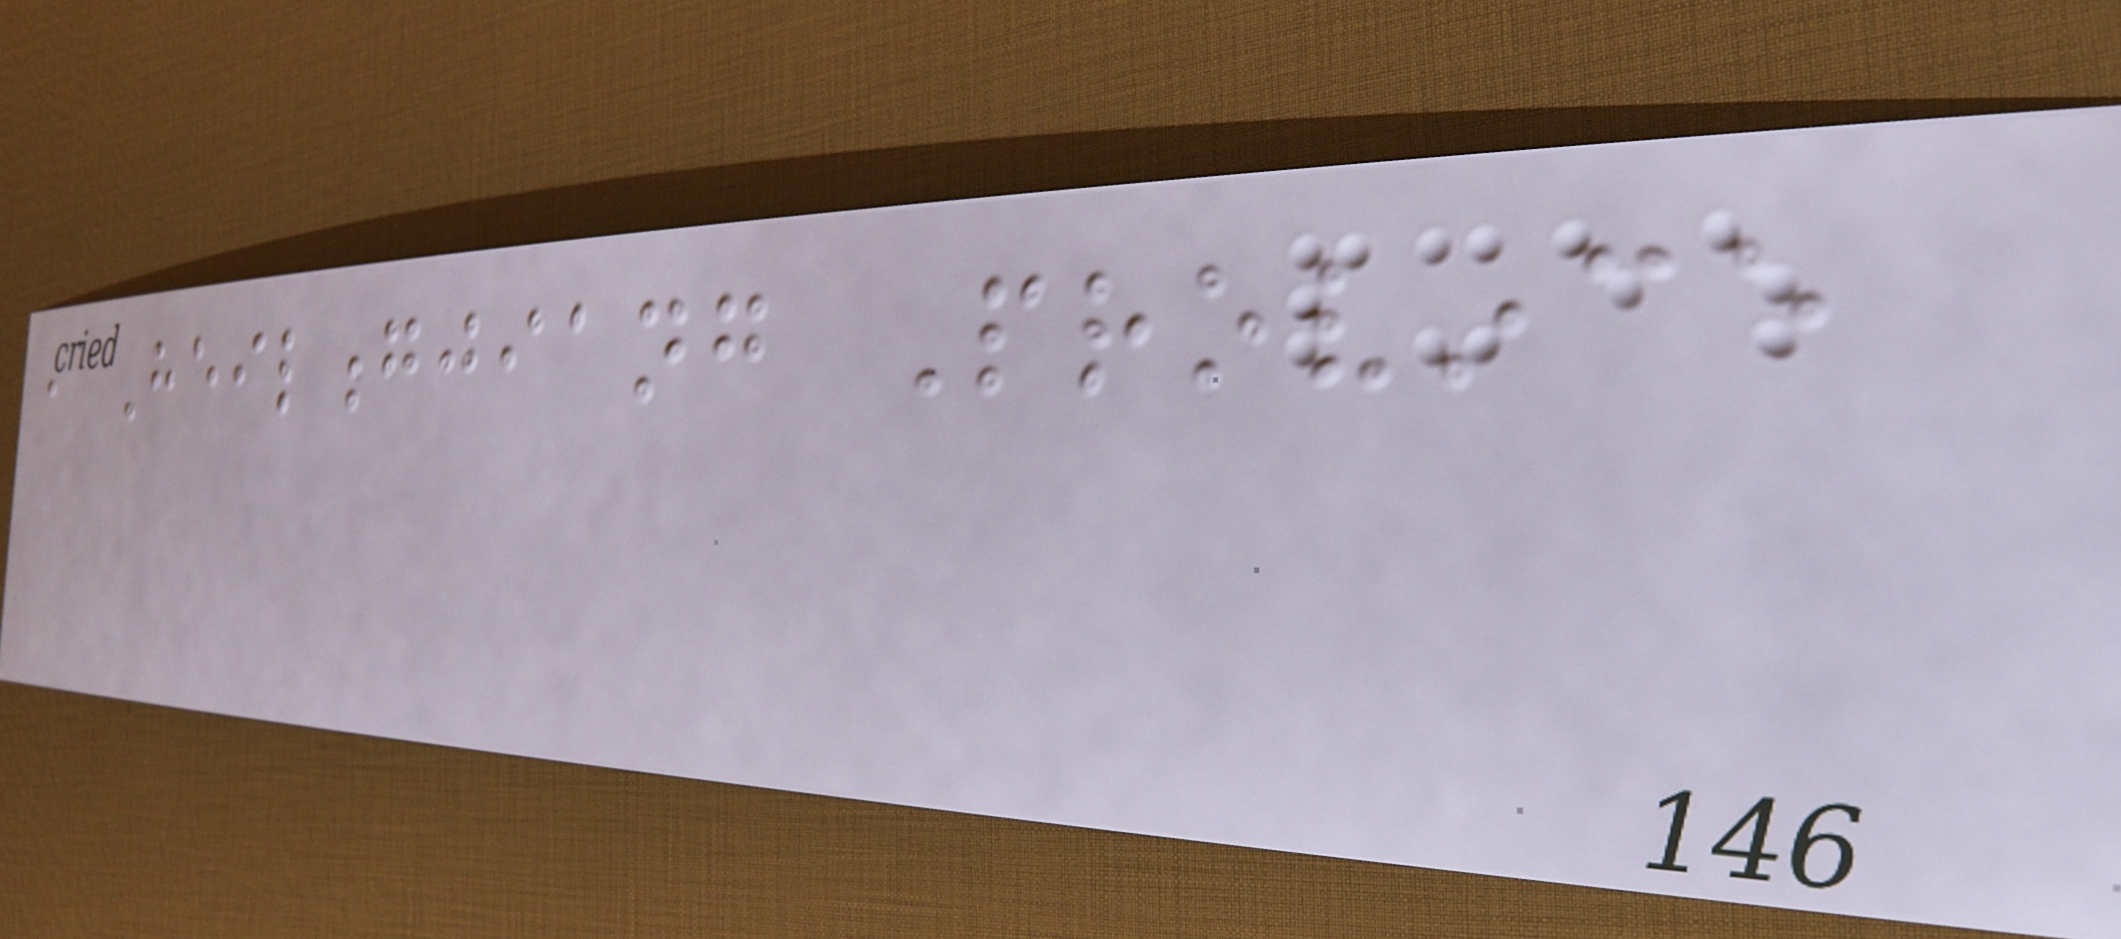, Heilongjiang Province
